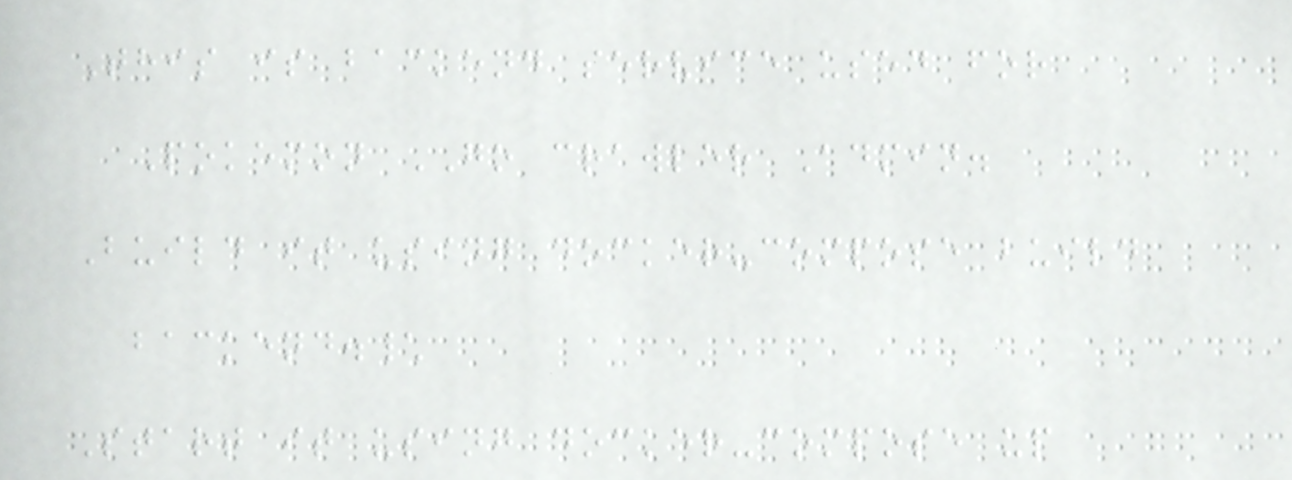This is backend service used for
Pokemon GO crawler Admin.
Build it using docker-compose build
backend.\
Start it using docker-compose up
